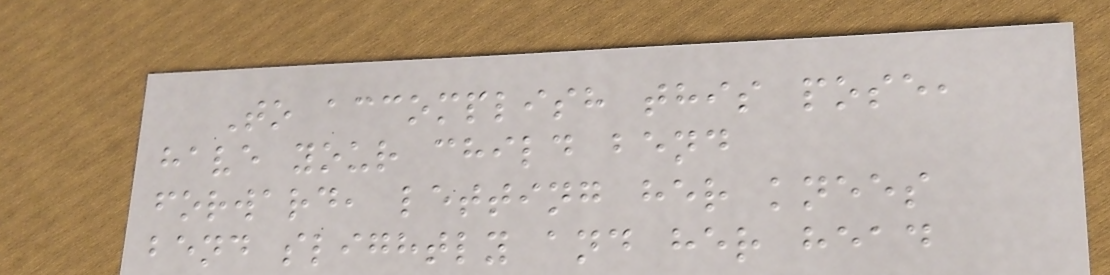To accomplish this pose,
have your child bend
forward, letting her knees
bend slightly and her head
